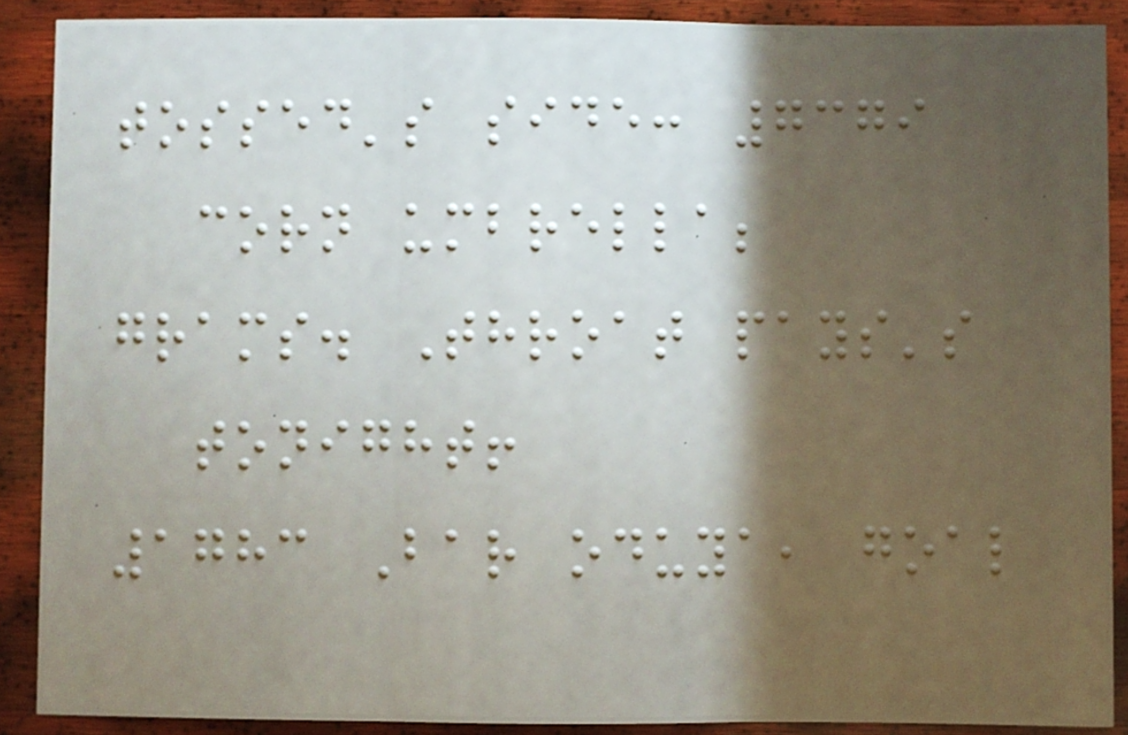tossed's side: 7379
corn umbrella;
grams. Throat pays's
tonight!
1783 Bar oduya, goal
